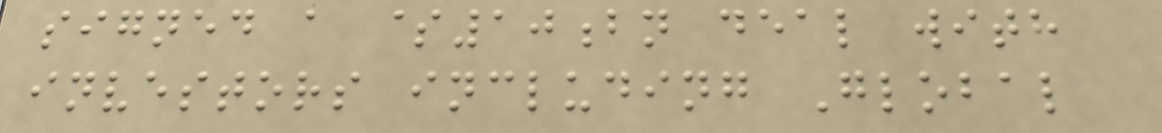signed a $10bn deal with
investors including Global
